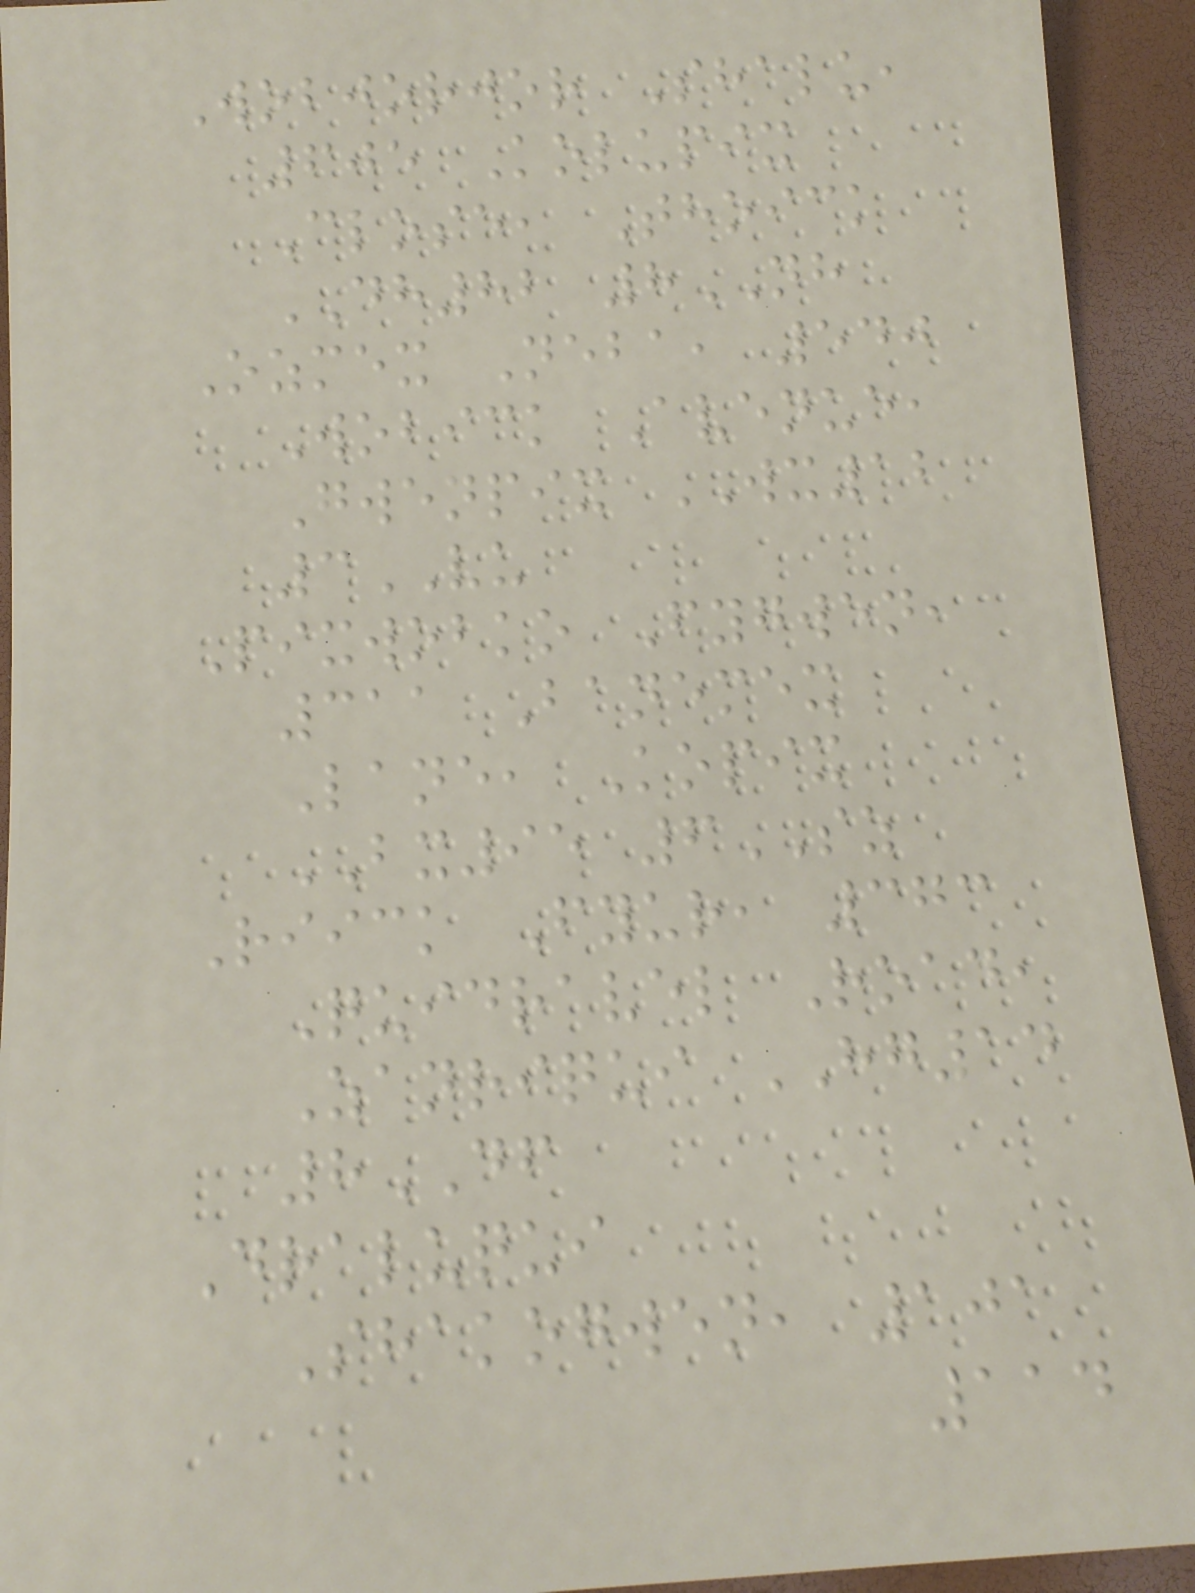Wobjorjor Shalu,
605 Kolupix
Close, Thoick
DH82 8NH
Ozmex Neba, 540
Wobick Avenue,
Gwenpix WX12
3VU
Pixwobko Fygwen,
311 Banemex
Lane, Kopix
BX95 6SZ
Riick Fyur, 373
Quidravel Road,
Zanriqui HG14
8DF
Draluqui
Shakogwen, 101
114
